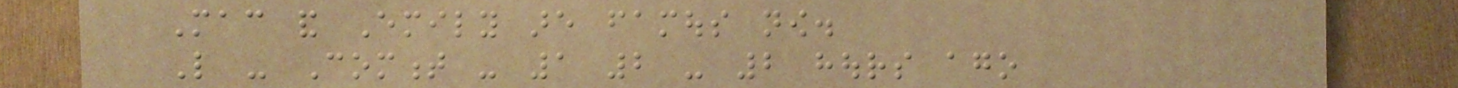Mac and Emily are famous now.
Like - Comment - 1 2 - 2 hours ago
